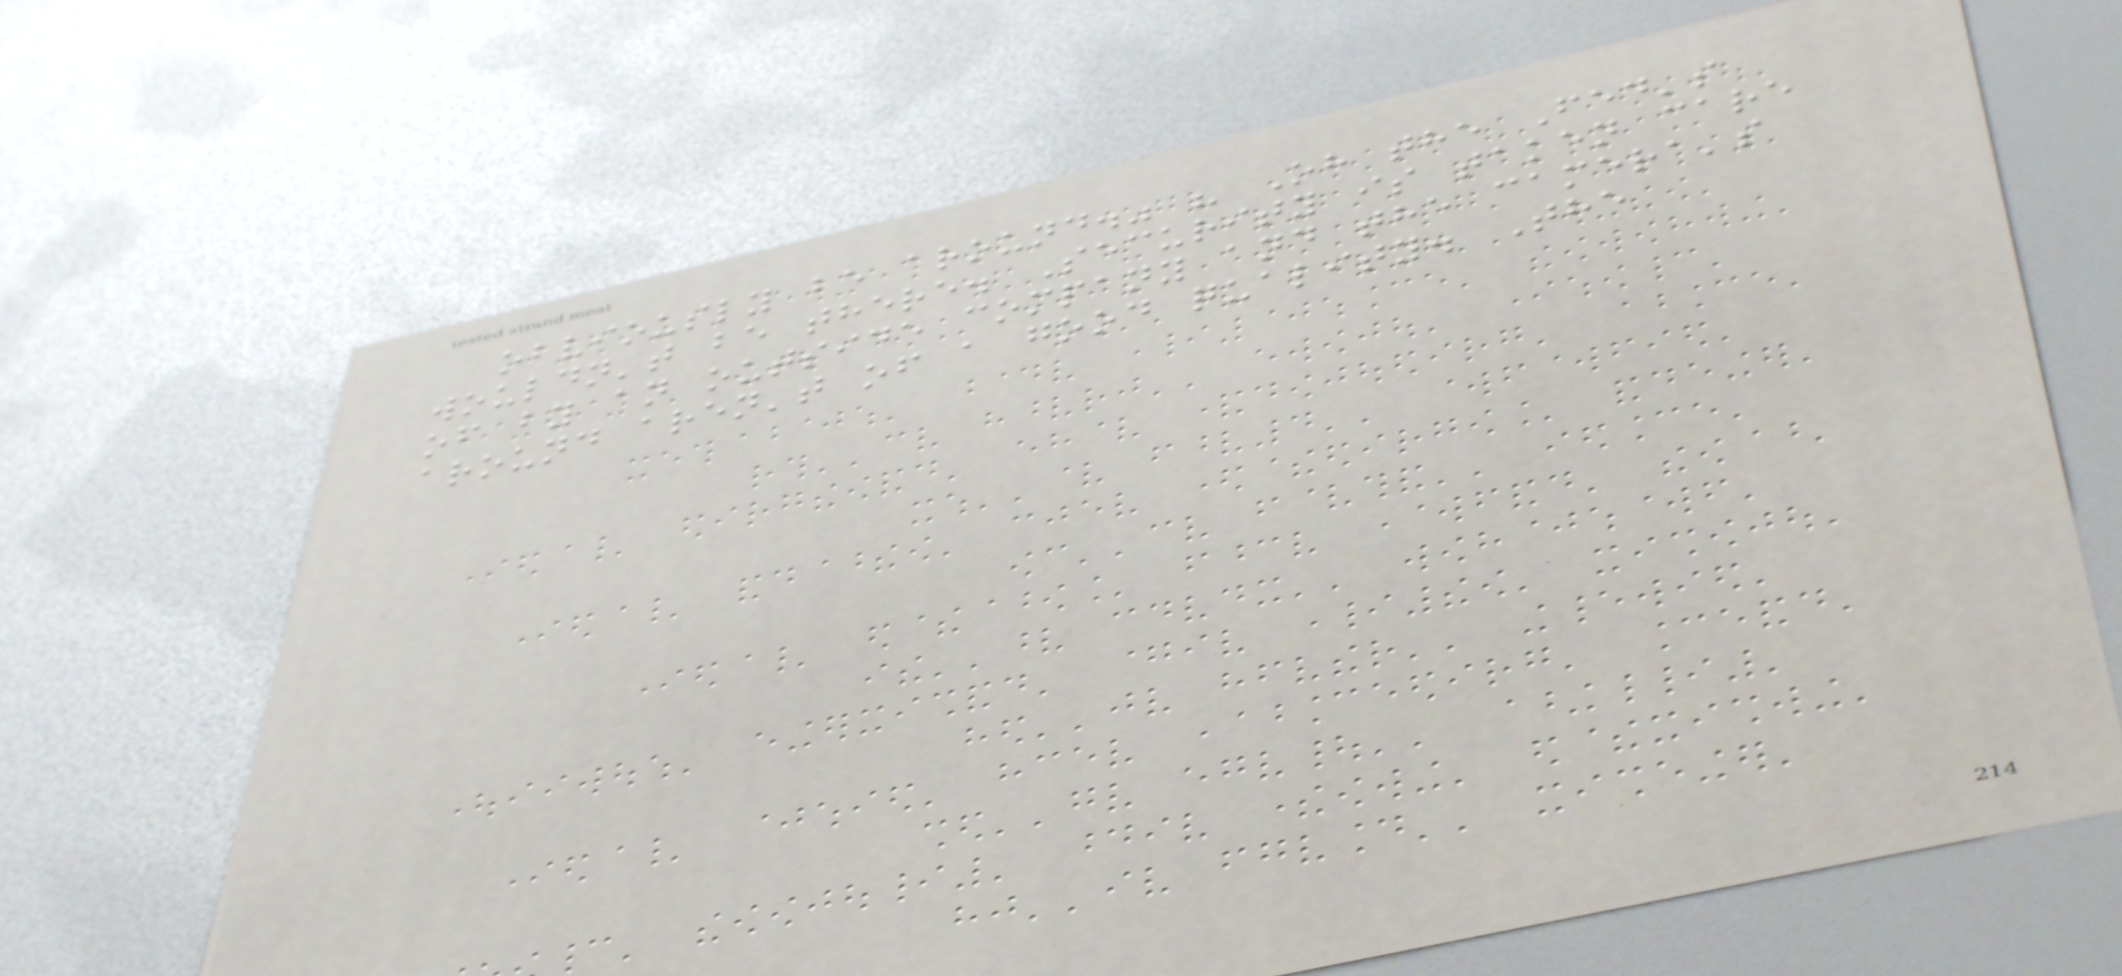obviously be around." " Oh the Fed's
wouldn't be there. Security is taken care
of by an outside company and the camera's
around aren't of a good quality. The
